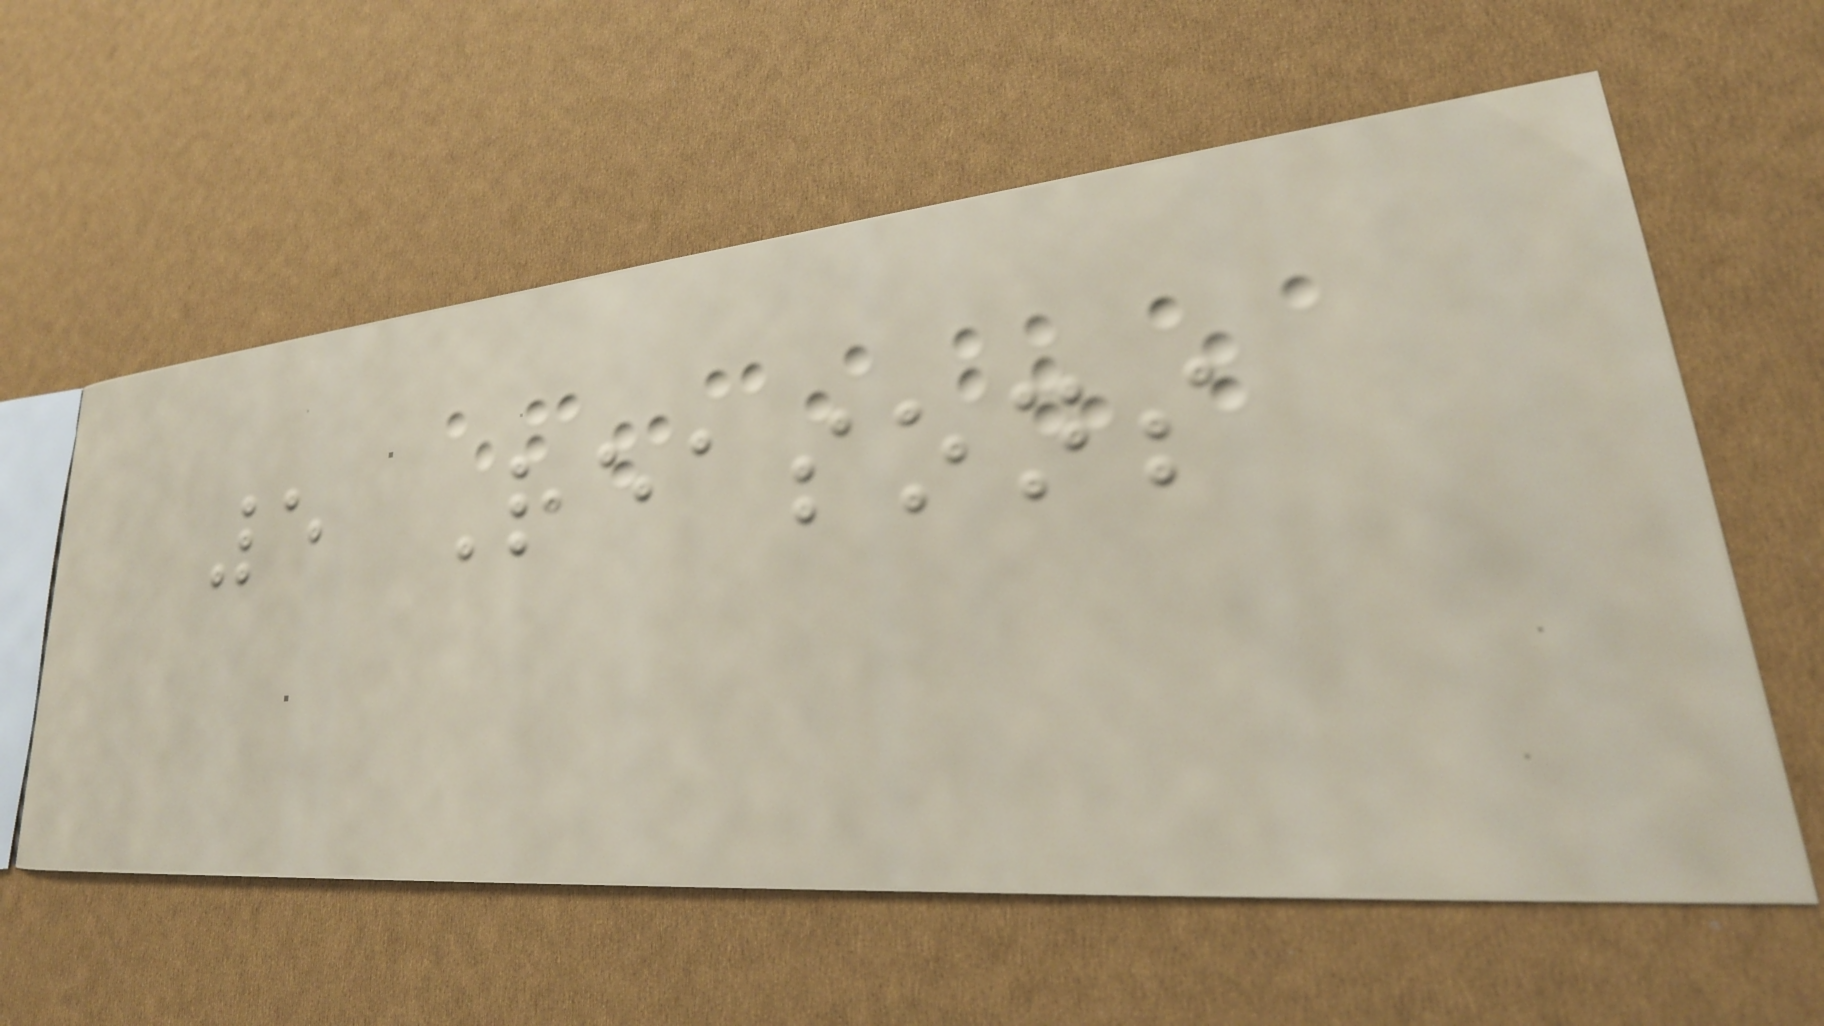5 Reasons
